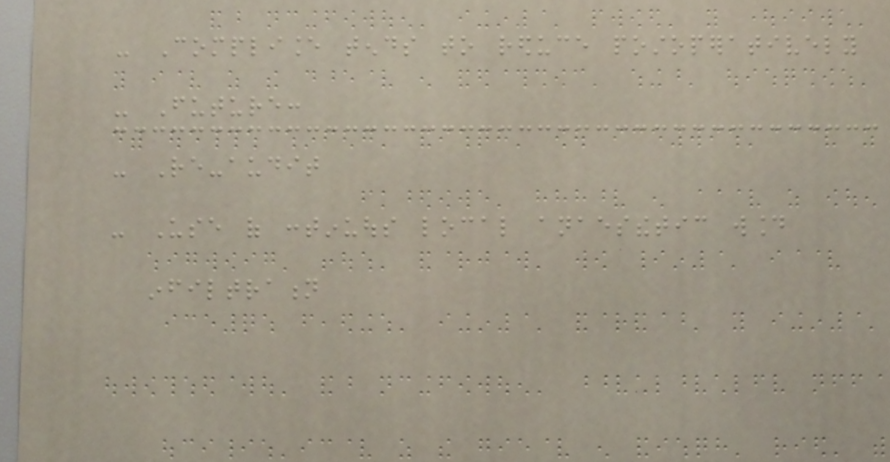- Compliance tends to reduce postoperatively
- Future:
- Re-audit
- Use of continuous local anaesthetic wound
infiltration
